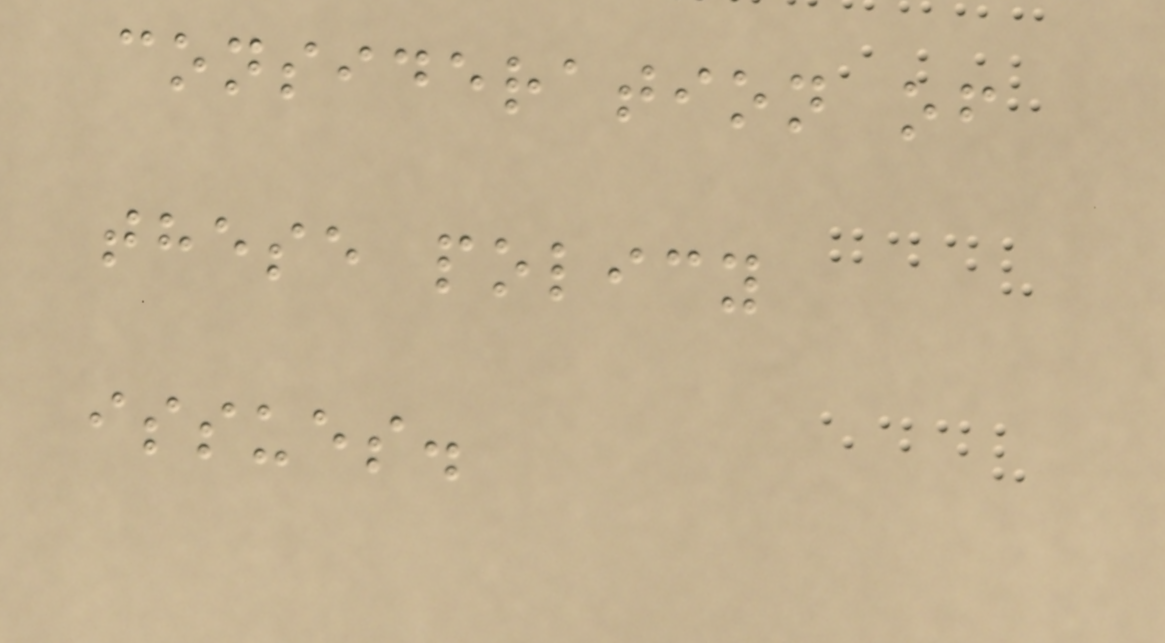consideration of
these policy
issues.
